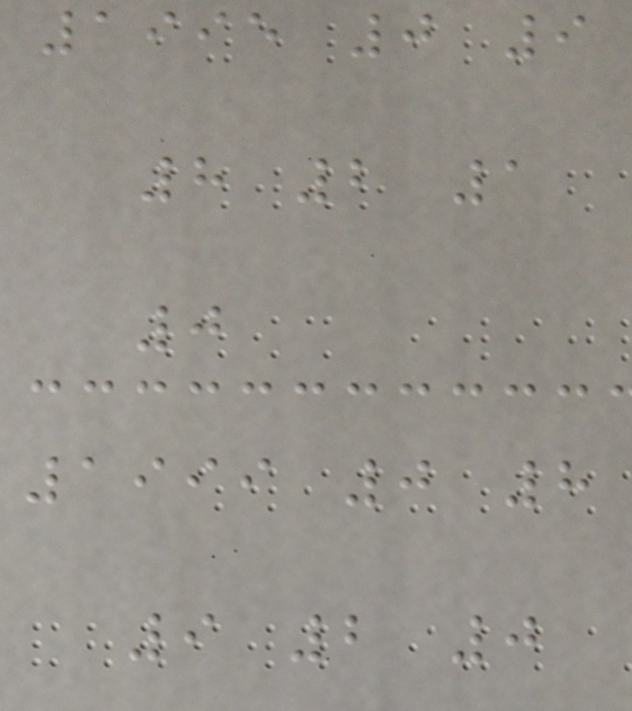1995 0 9
8 2 1
0
1999 0 8
9 2 0
